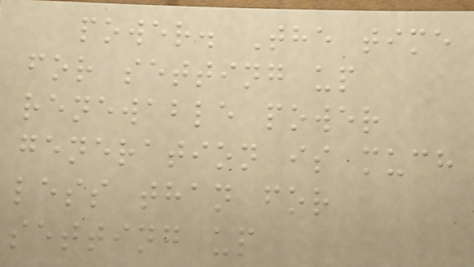power. The time
for setting up
renewable power
generation is much
less than for
setting up
